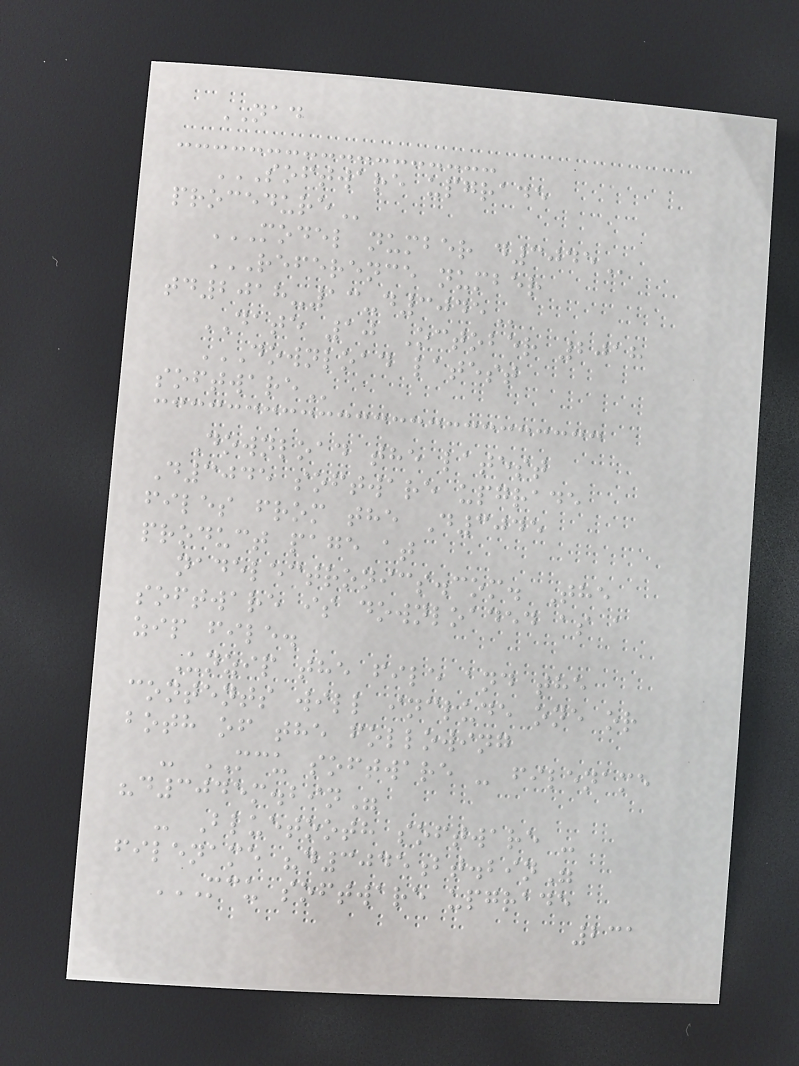NAD
SOFTWARE UPGRADE
PROCEDURE
MODEL NUMBER D3045
REFERENCE NUMBER
TD2018-13-D3045
DATE 10 October 2018
DOWNLOAD LATEST
SOFTWARE
Download the latest
D3045 software upgrade
files from the D3045
product page at
nadelectronics.com. The
software is downloaded as a
zip file.
Unzip the file and the
contents will include one or
both of the following
- MCU software - filename
"d3045m.bin"
- Bluetooth software -
filename "d3045bt.bin"
MCU SOFTWARE UPGRADE
231
